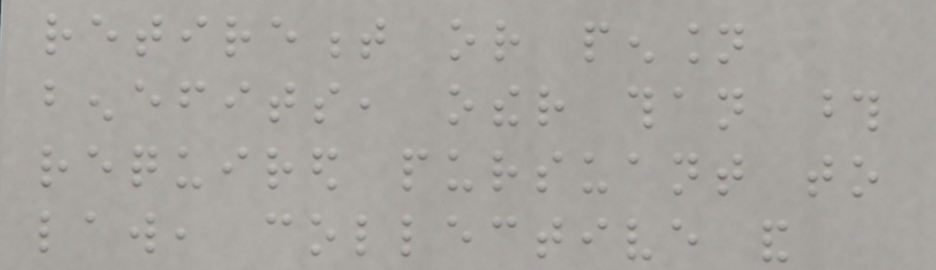retirement or pension
benefits, other than those
required pursuant to
law, collective and
